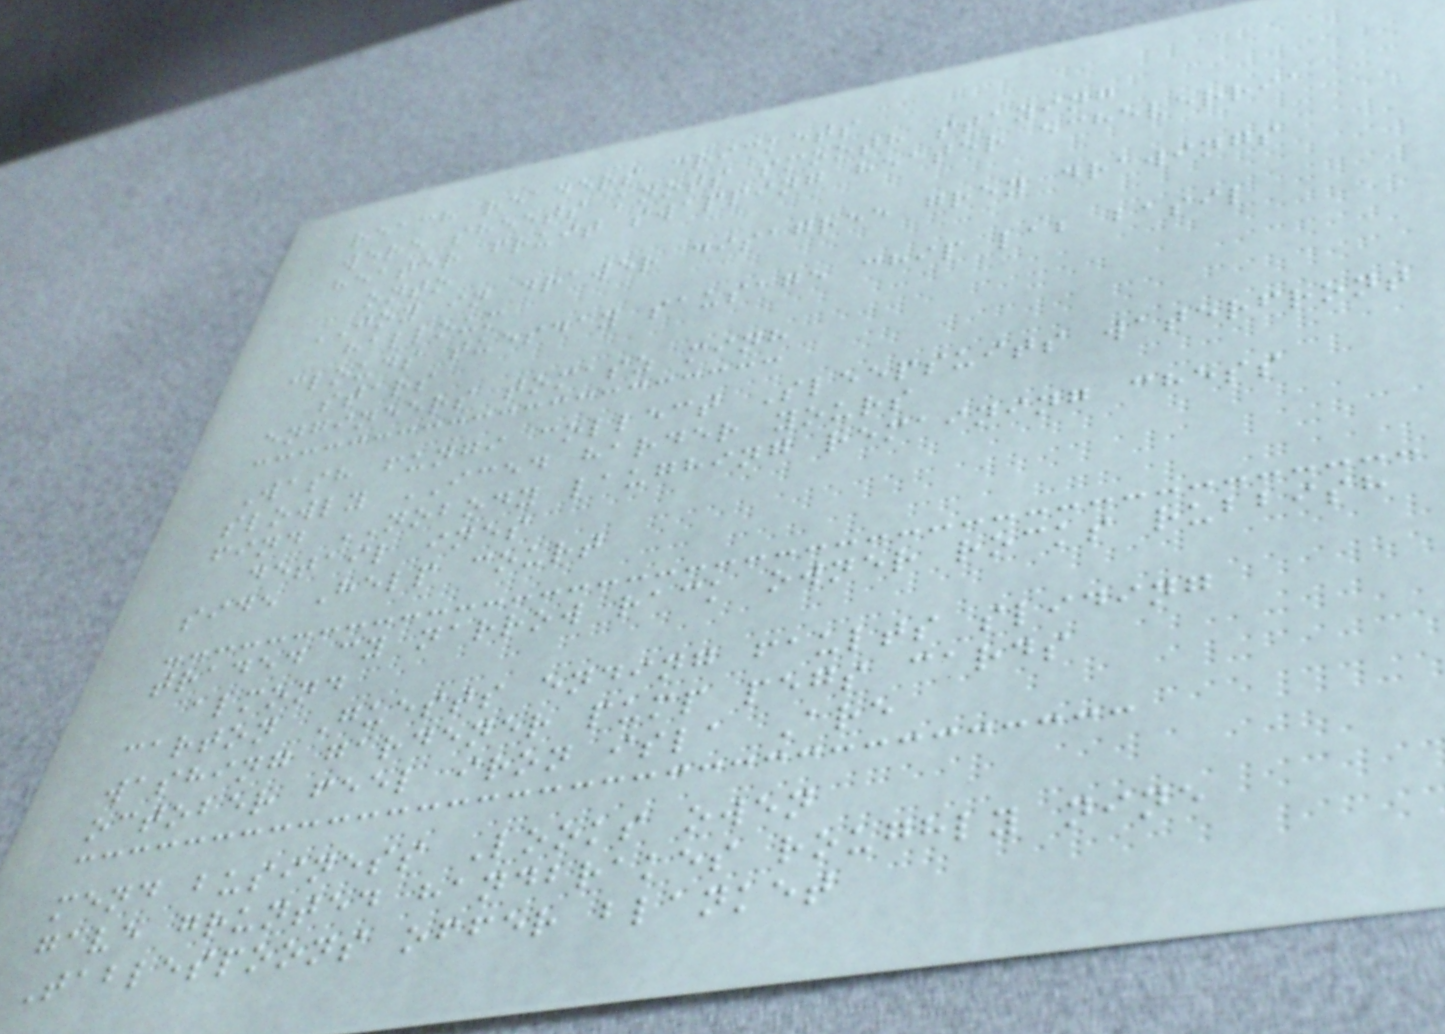reach readers crickets
were sheets knots smooth staying
heater fruit swapping heater echeverria
onto
JOY in drawer disagree grey drawings
halloum
clouds tuesday sausage chip lab basil
stars
engineers tomasz minh
Wash fungi collect Sleepsuits waterfront
slowly ICED harder yours
find NOBODY laughing remaining chess
detail ines
side Help court
traded cy narrow rack owner rocks rubbish
almond
carton Guests ending faults sliding
washing gardener pump pegs cards
october feel iron isla Are
mend business Looks owen
gave grunted handbrakes roughly nine
Tablespoons offer blanket
